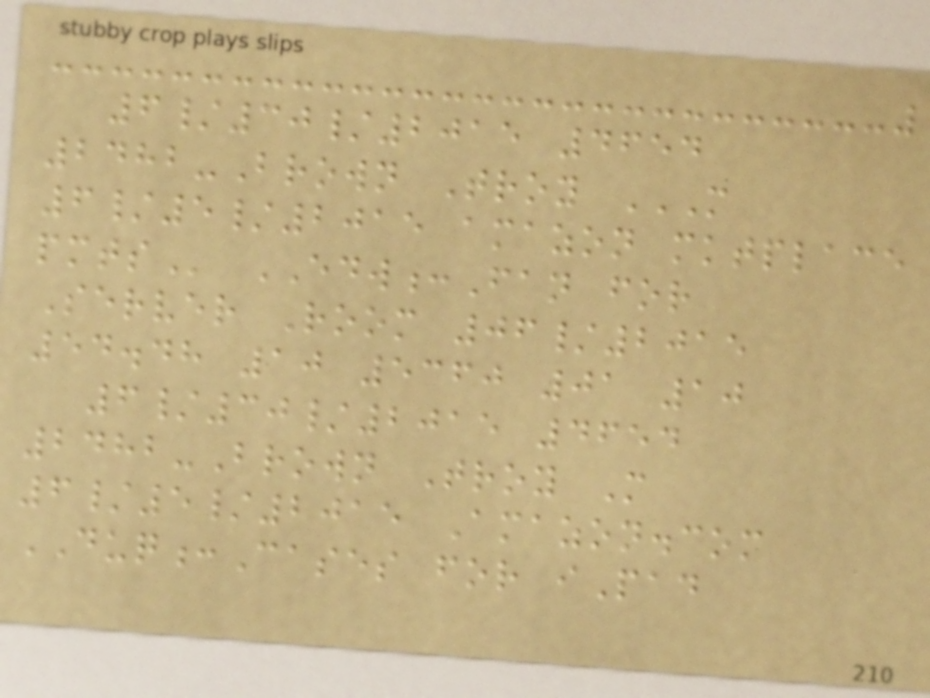6/30/2015 4654
2482-Brown Troy M
6/5/2015 AMAZON MKTPLACE
PMTS EDW:Fan for
Server Room 06/2015
54.48 10 5360 01 10
6/30/2015 4654
2482-Brown Troy M
6/5/2015 Amazon.com
DUQ:Cases for iPad
